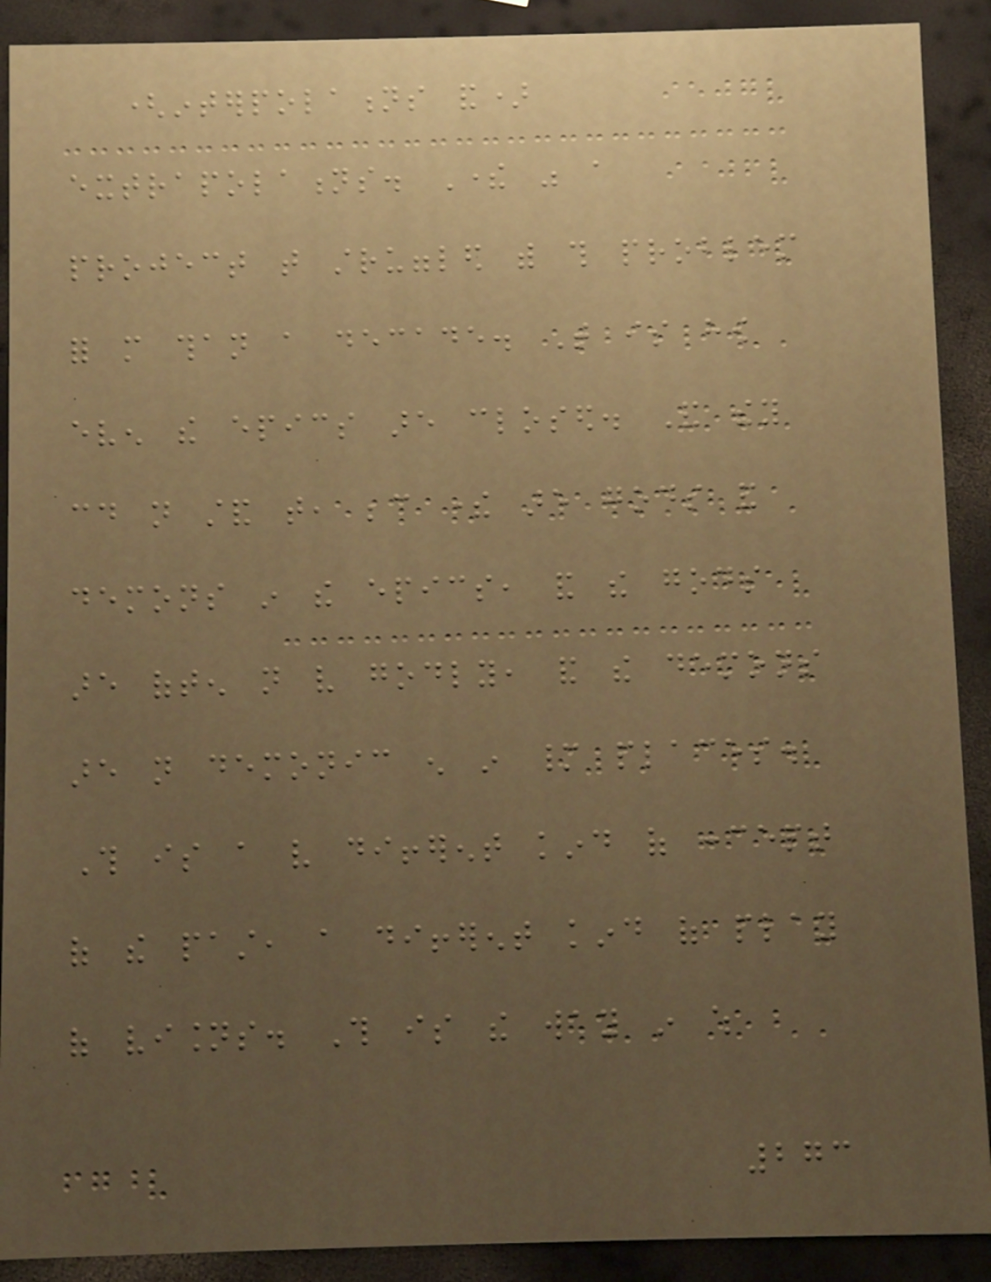(interpolations and)
extrapolations. There was a
project that struggled with this problem
for more than a decade. That is how
even the epics are closed. And they
could not stand that, because there are gods and
demons in the epics, and the gods
are often not very godly, and the demons
are not demonic enough in many places.
This is a very different kind of concept
of the past, a different kind of play
of visions. This is the way in which
273
